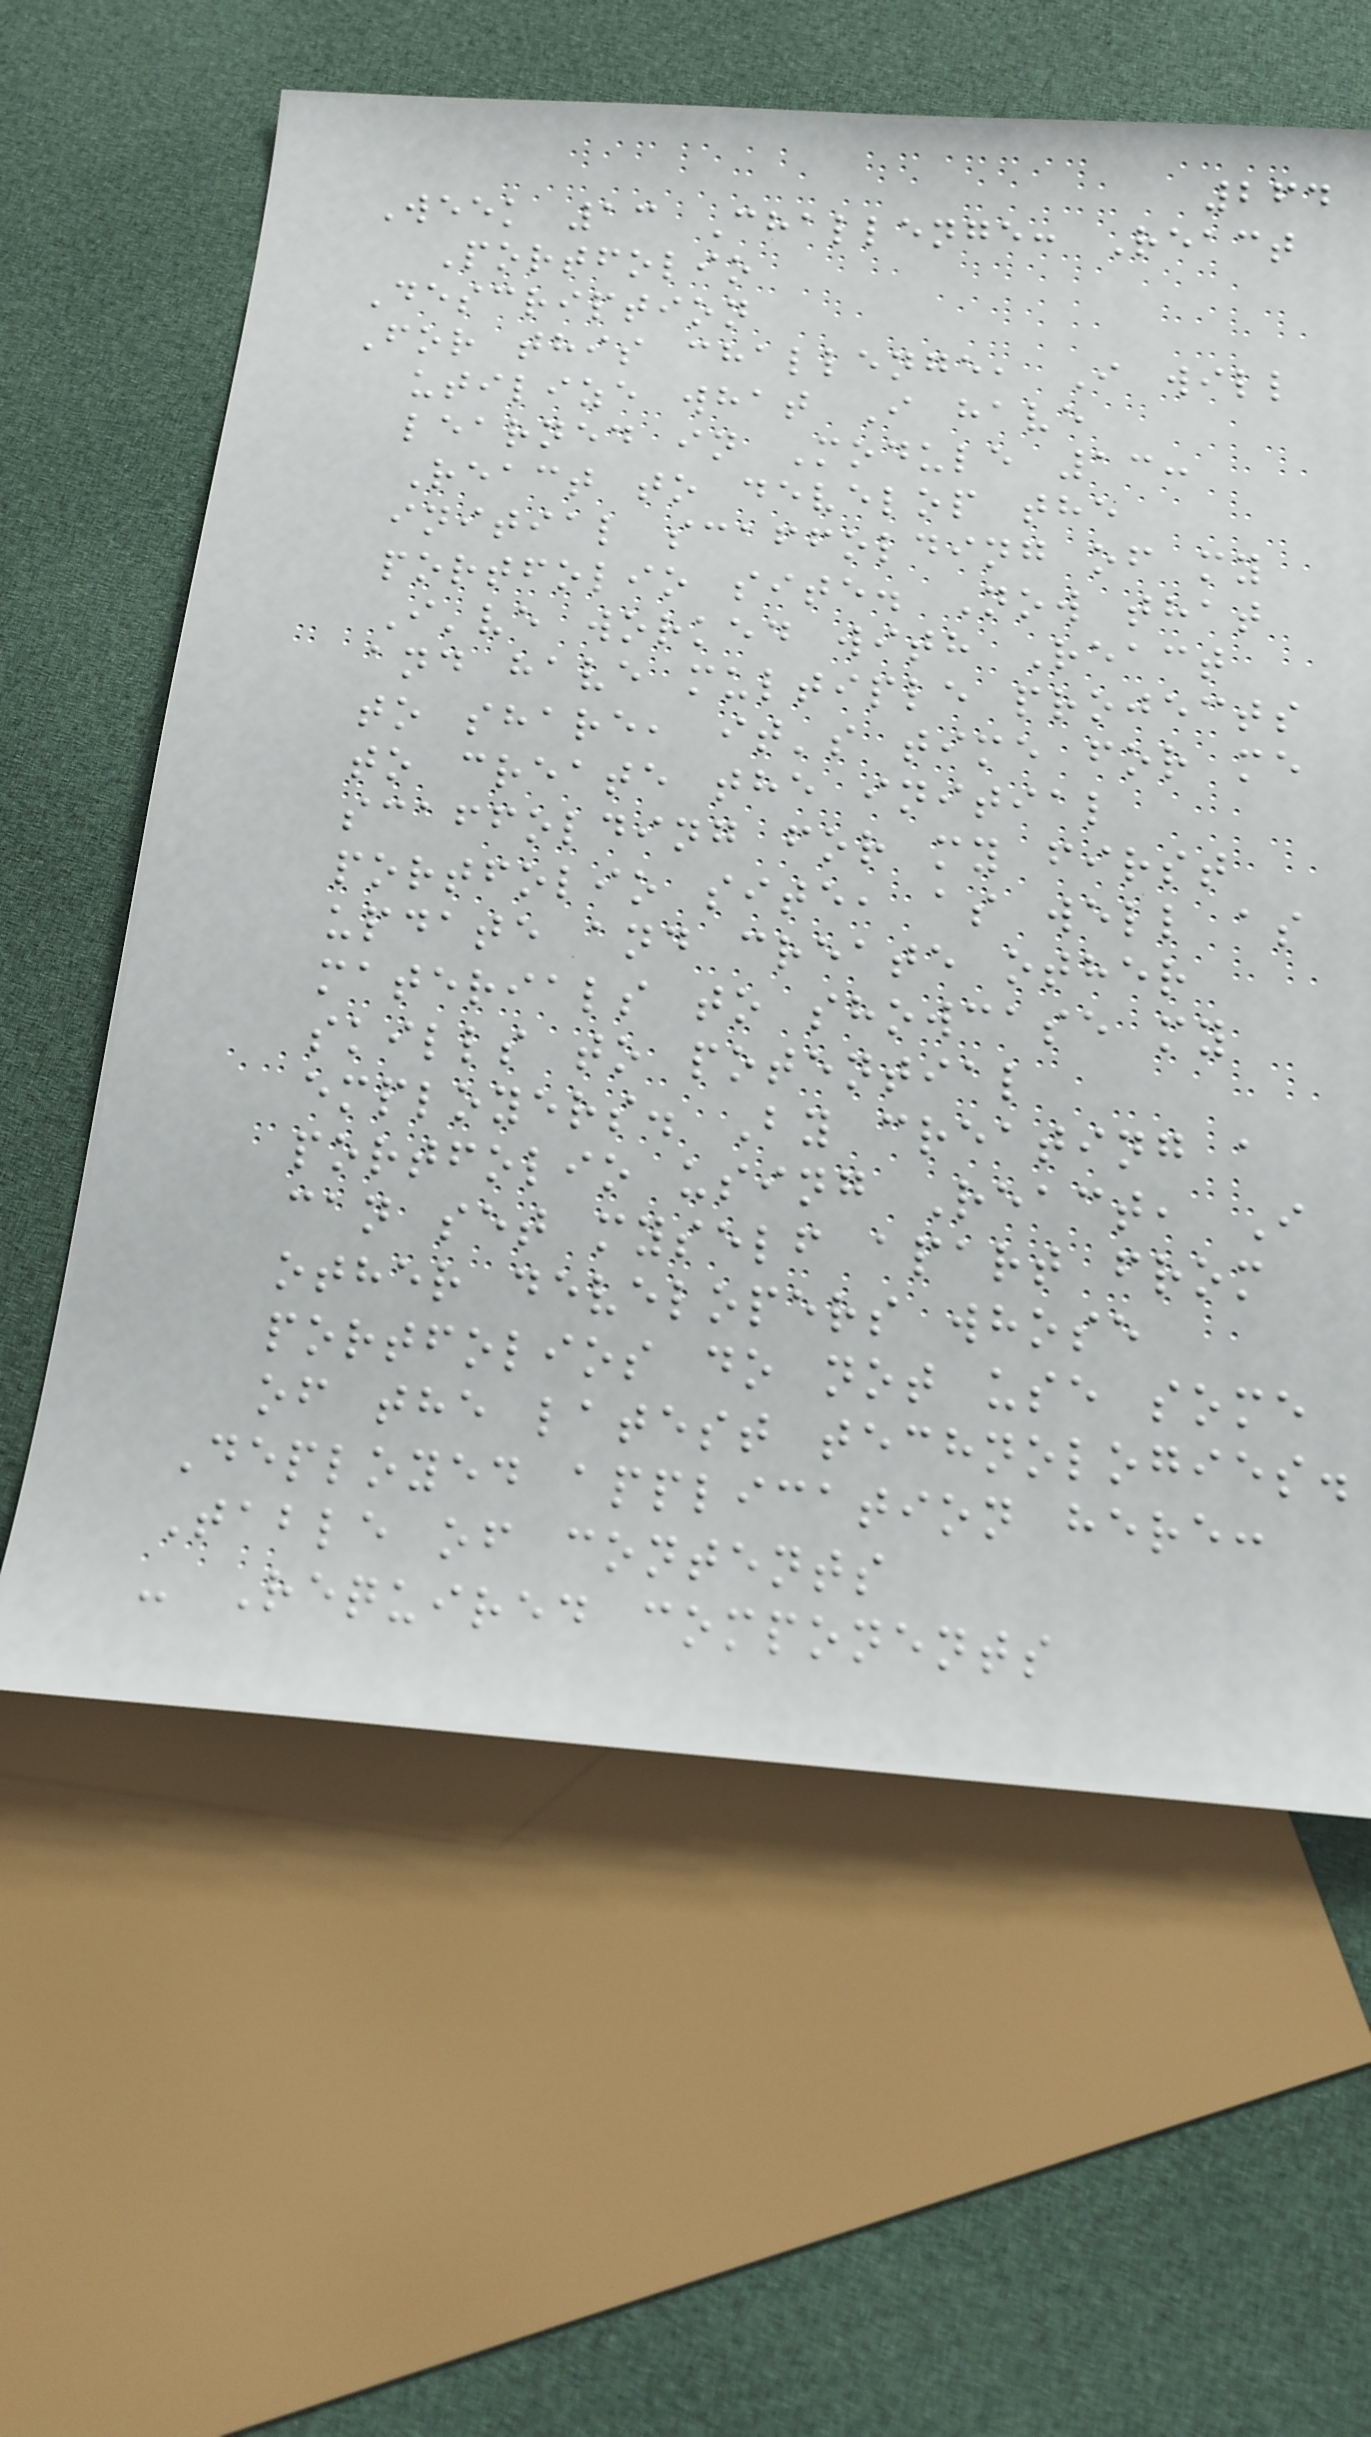264
Week 13 Challenge: React
Portfolio
Description
For this challenge, I will
utilize what I have
learned in Module 13:
React to develop the
initial scaffolding of my
portfolio site. Now that
I've worked with React
and have multiple projects
to share, it's time for me
to create the initial
scaffolding for my first
portfolio site, as well as
update and create other
materials to showcase my
skills to potential
employers. By creating a
portfolio using React, I
can set myself apart from
other developers whose
portfolios do not use some
of the latest technologies.
Deployed application here:
Table of contents
- Required components
